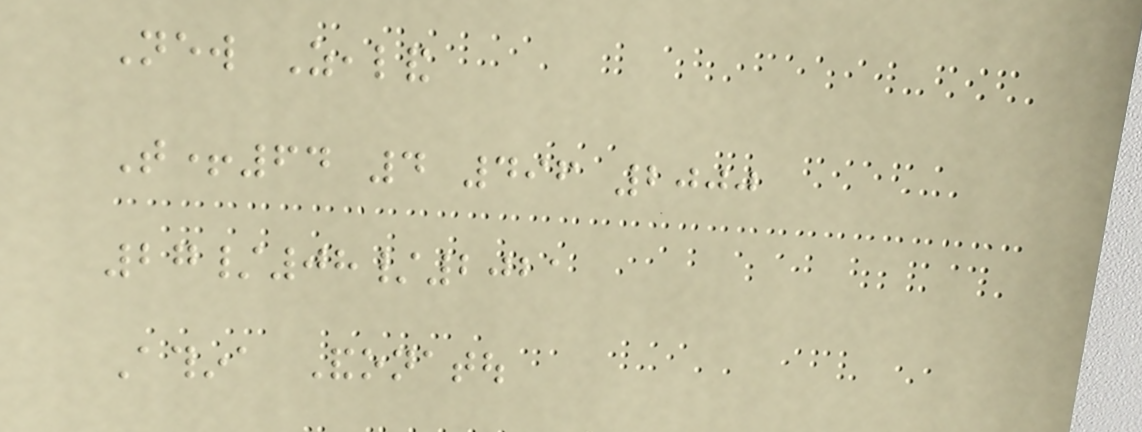New Zealand
T+64 4 496 2000
27/08/2021
Athina Andonatou
